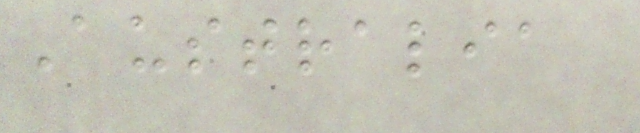Australia
